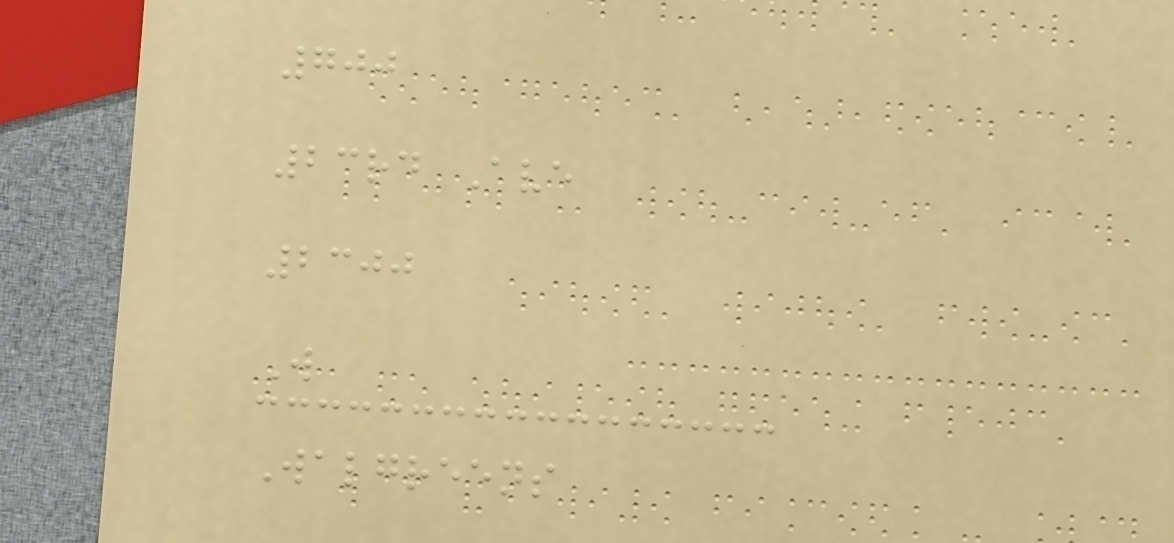700
23rd Ave
2300
W
Walgreens
